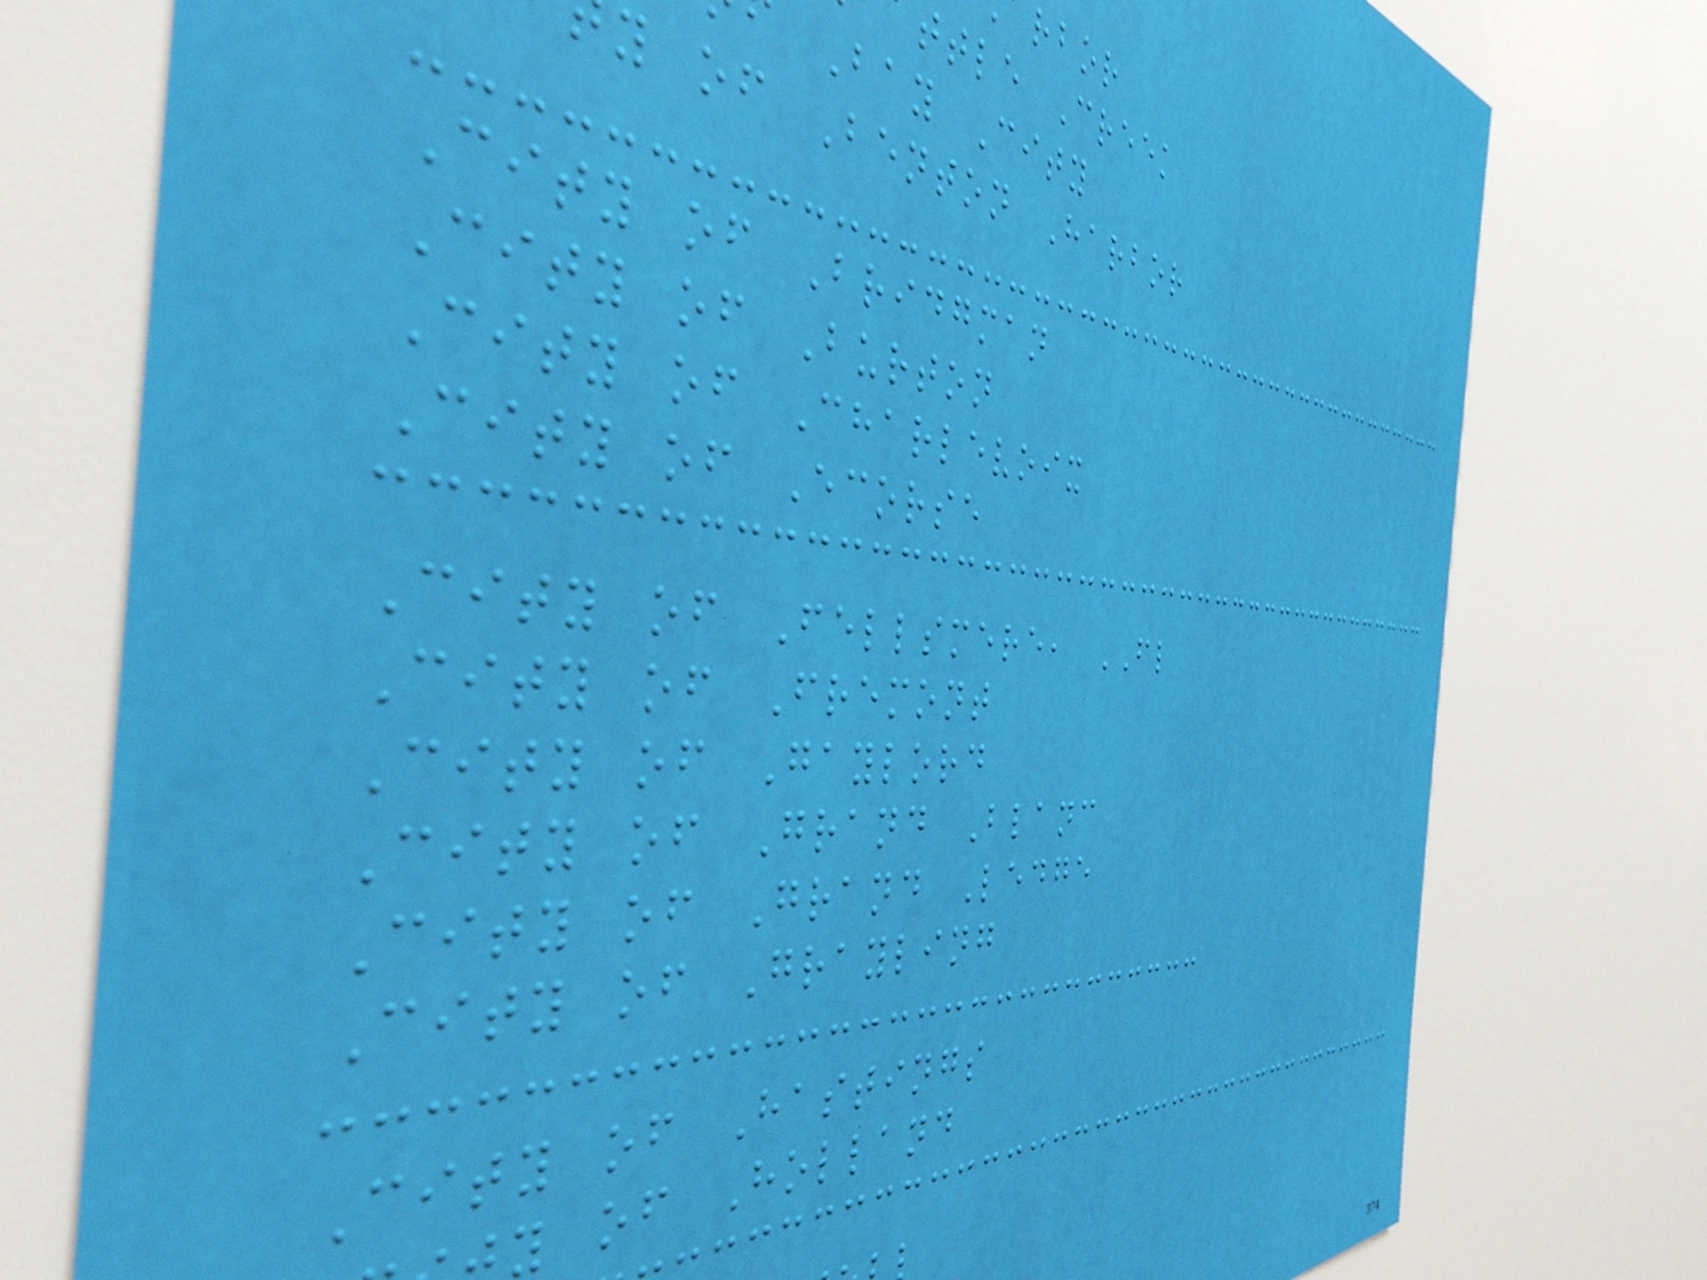ttle Creek
Bay City
y of Benton Harbor
City of Bridgman
City of Burton
City of Charlevoix
City of Ecorse
City of Fellsmere, FL
City of Fremont
City of Gaylord
City of Grand Blanc
City of Grand Ledge
City of Grayling
City of Hastings
y of Holland
